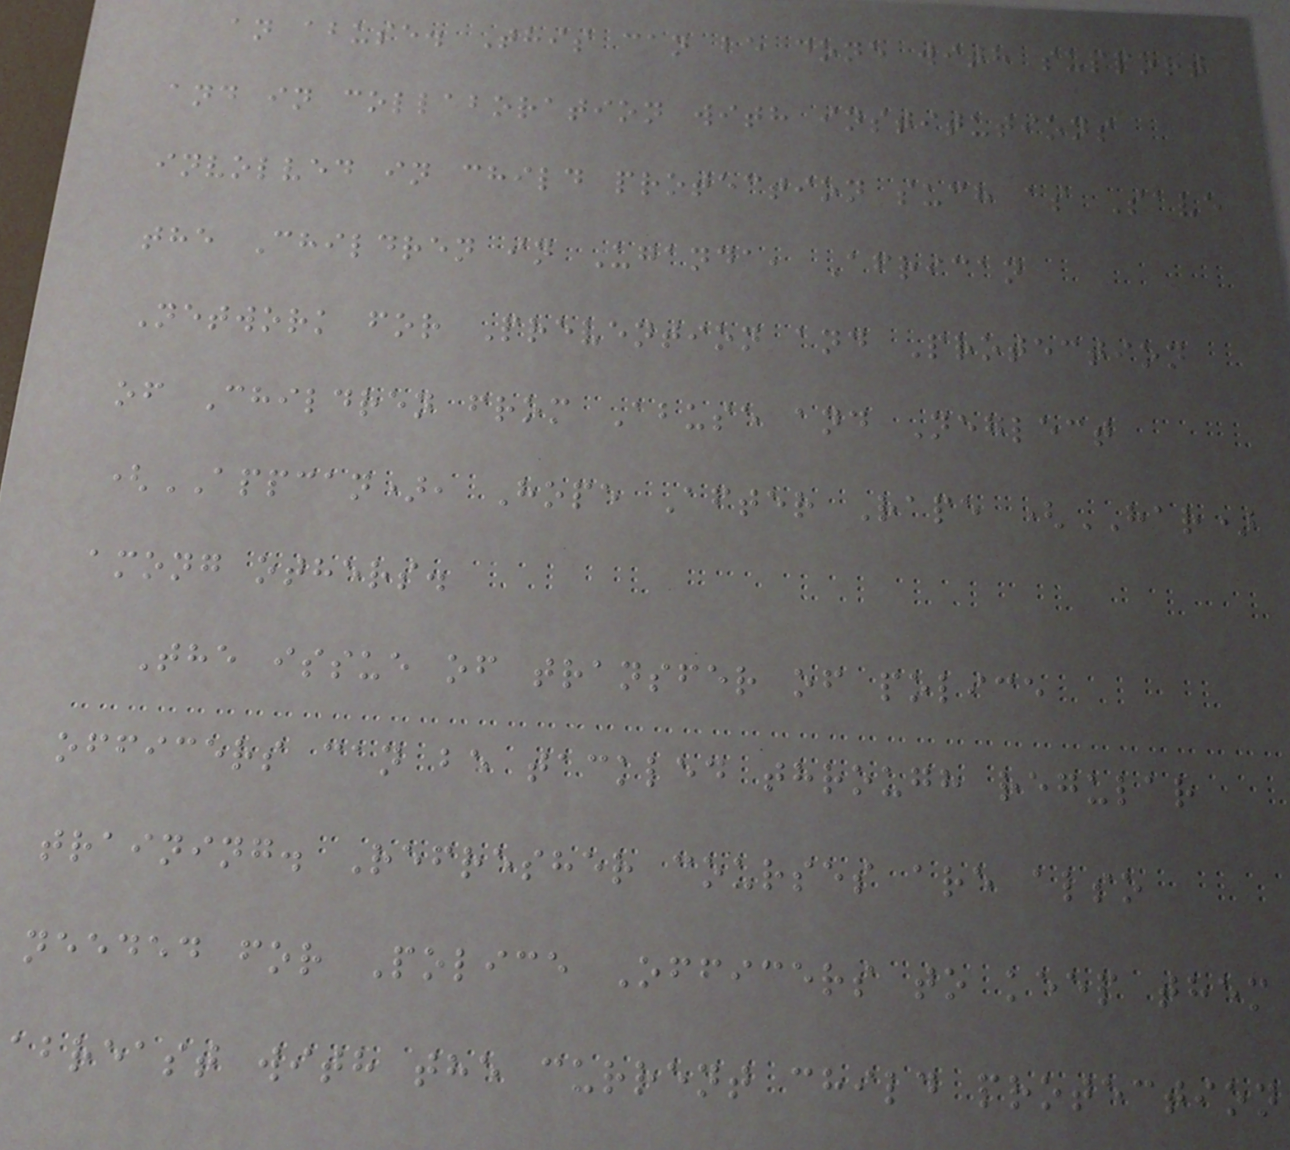an abuse. This can be done with support
and in collaboration with institutions
involved in child protection such as Save
the Children in Uganda, African
Network for Prevention and Protection
of Children from Abuse and Neglect
(APPCAN), Hope After Rape (HAR)
among others.
The issue of transfer of police
officers can be tackled through regular
training. Refresher courses are also
needed for Police Officers to keep them
abreast with the current child protection
